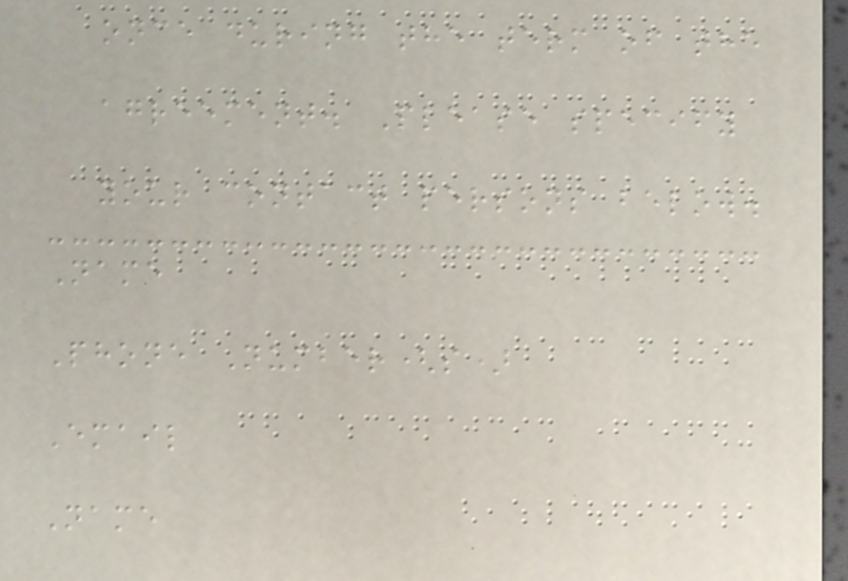once during the term of the
agreement. Please specify
your contact persons below.
Name
Phone Number(s)
Email
Name
